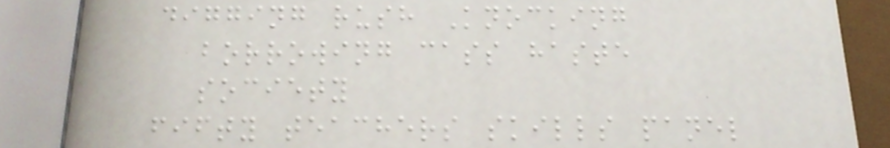digging rush Knocking
borrowing cass haste
society
fifty teachers skills panel
